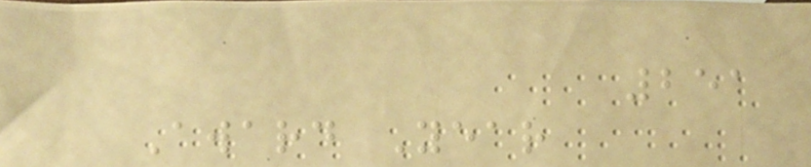251
Award Year
